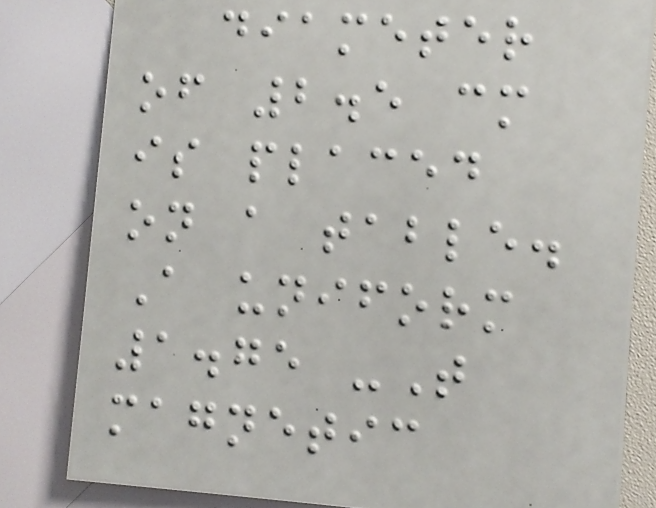diameter
of 2.5 cm
is placed
on a table.
A uniform
1.75 -T
magnetic
